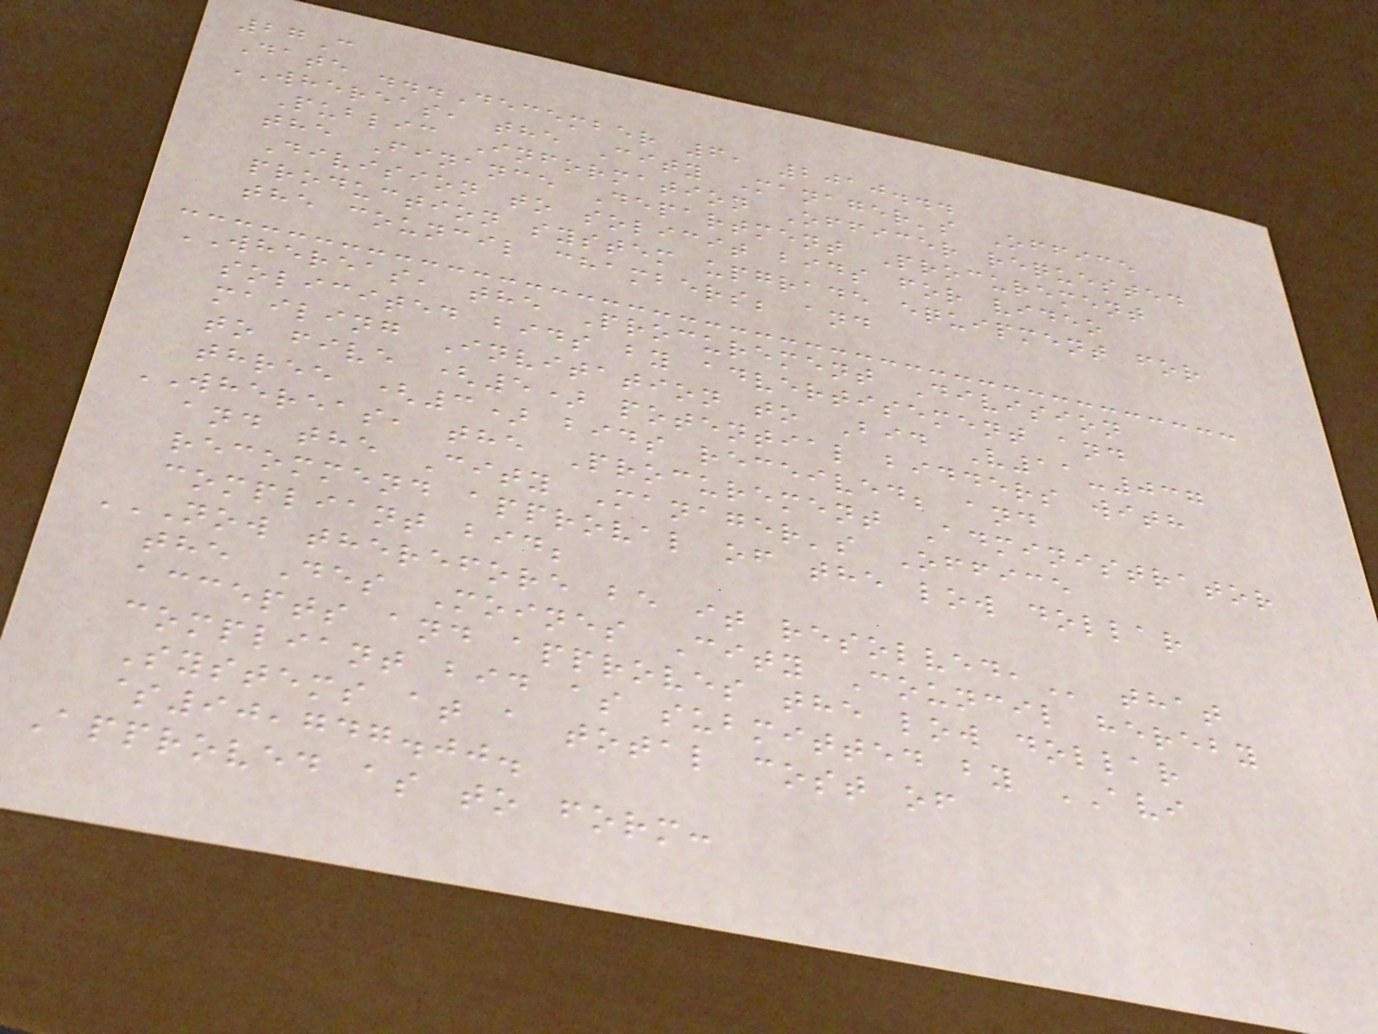27C
Date ...December 6, 2010...
WHEREAS, the City Manager's Office
Public Information Officer requested
the Finance Department Procurement
Division to solicit bids for video
production system upgrade equipment for
the council chambers; and
WHEREAS, the Procurement Division
solicited bids by advertisement and
mailing Invitation to Bid V11-037
to five (5) potential bidders with
three (3) bids received; and
WHEREAS, the Procurement Administrator
and the City Manager's Office
recommend approval of the low dollar
compliant bid;
NOW THEREFORE BE IT RESOLVED, that
the Des Moines City Council hereby
accepts and approves the low dollar
compliant bid as submitted by AVI
Systems at a total cost of
$90,747.00.
Approved as to form:
